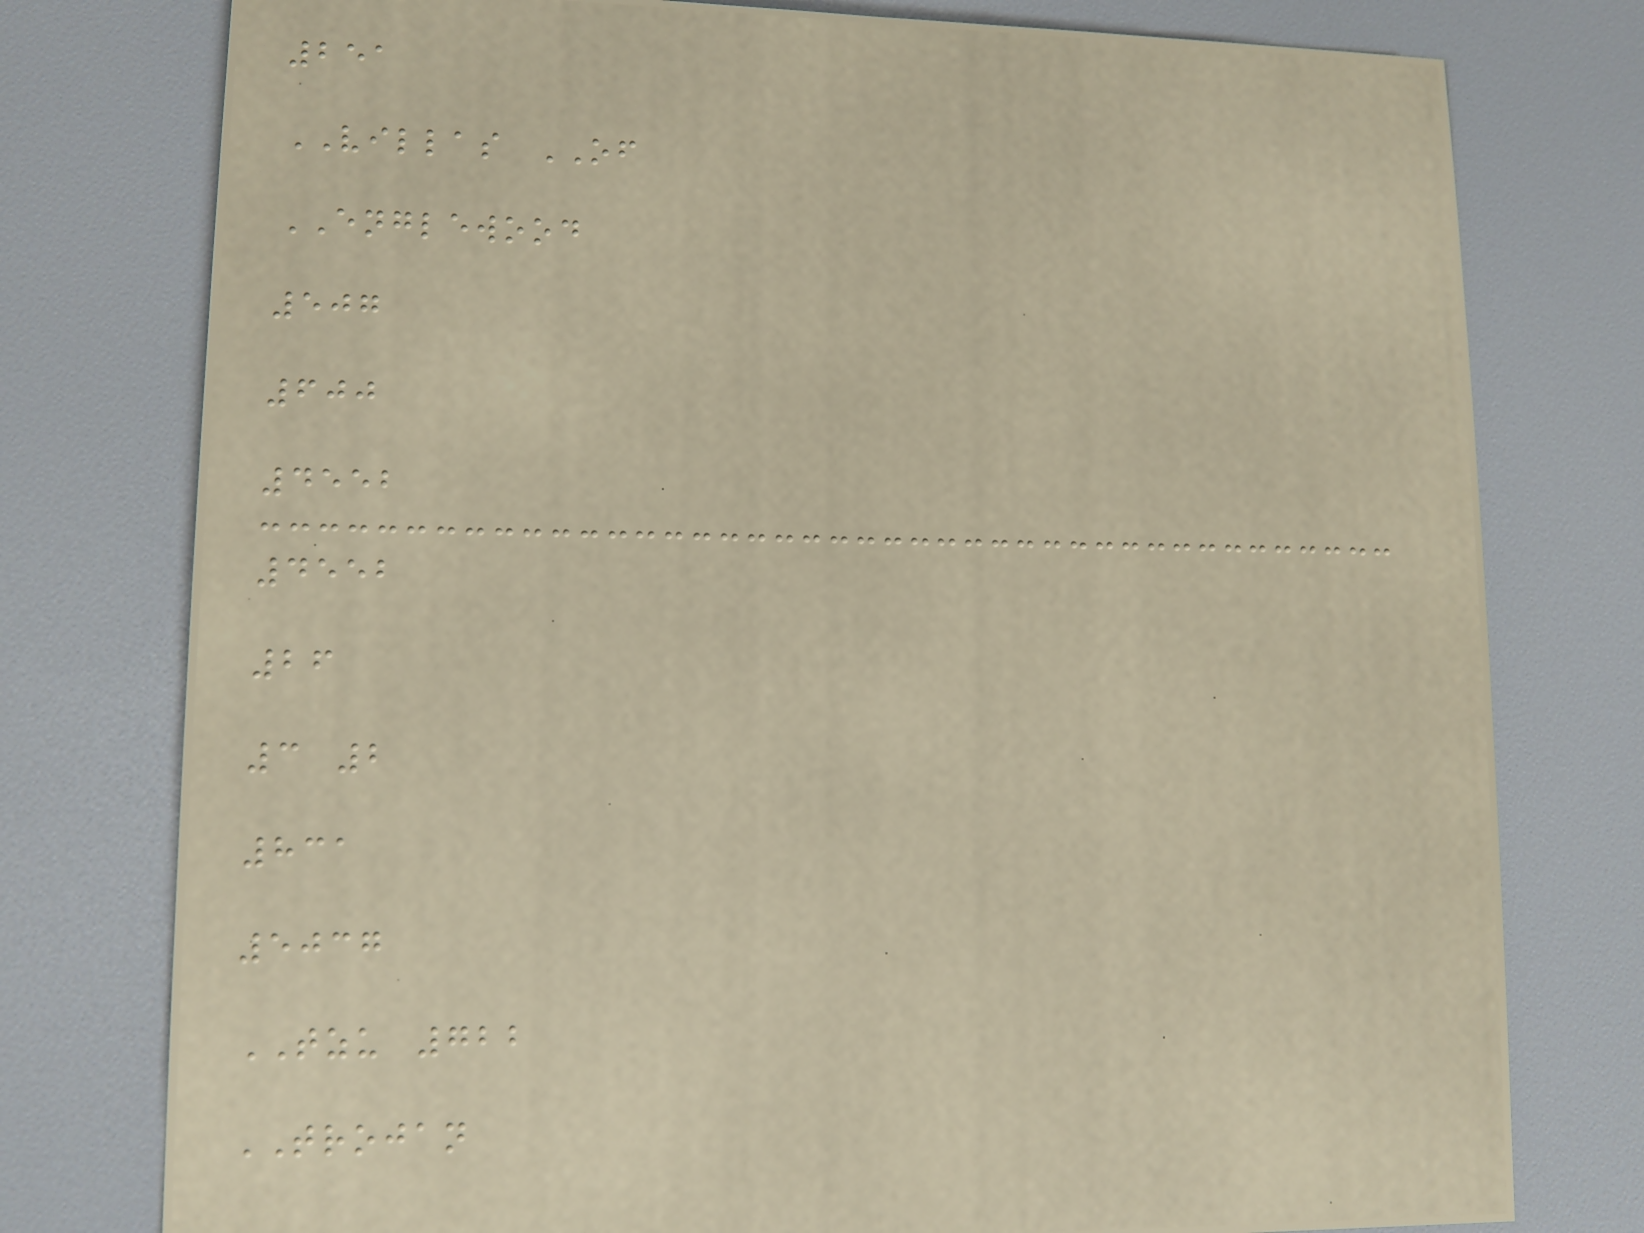251
VILLAS OF
ENGLEWOOD
507
600
4552
4552
26
3 2
831
5037
TZU 722
TROJAN
